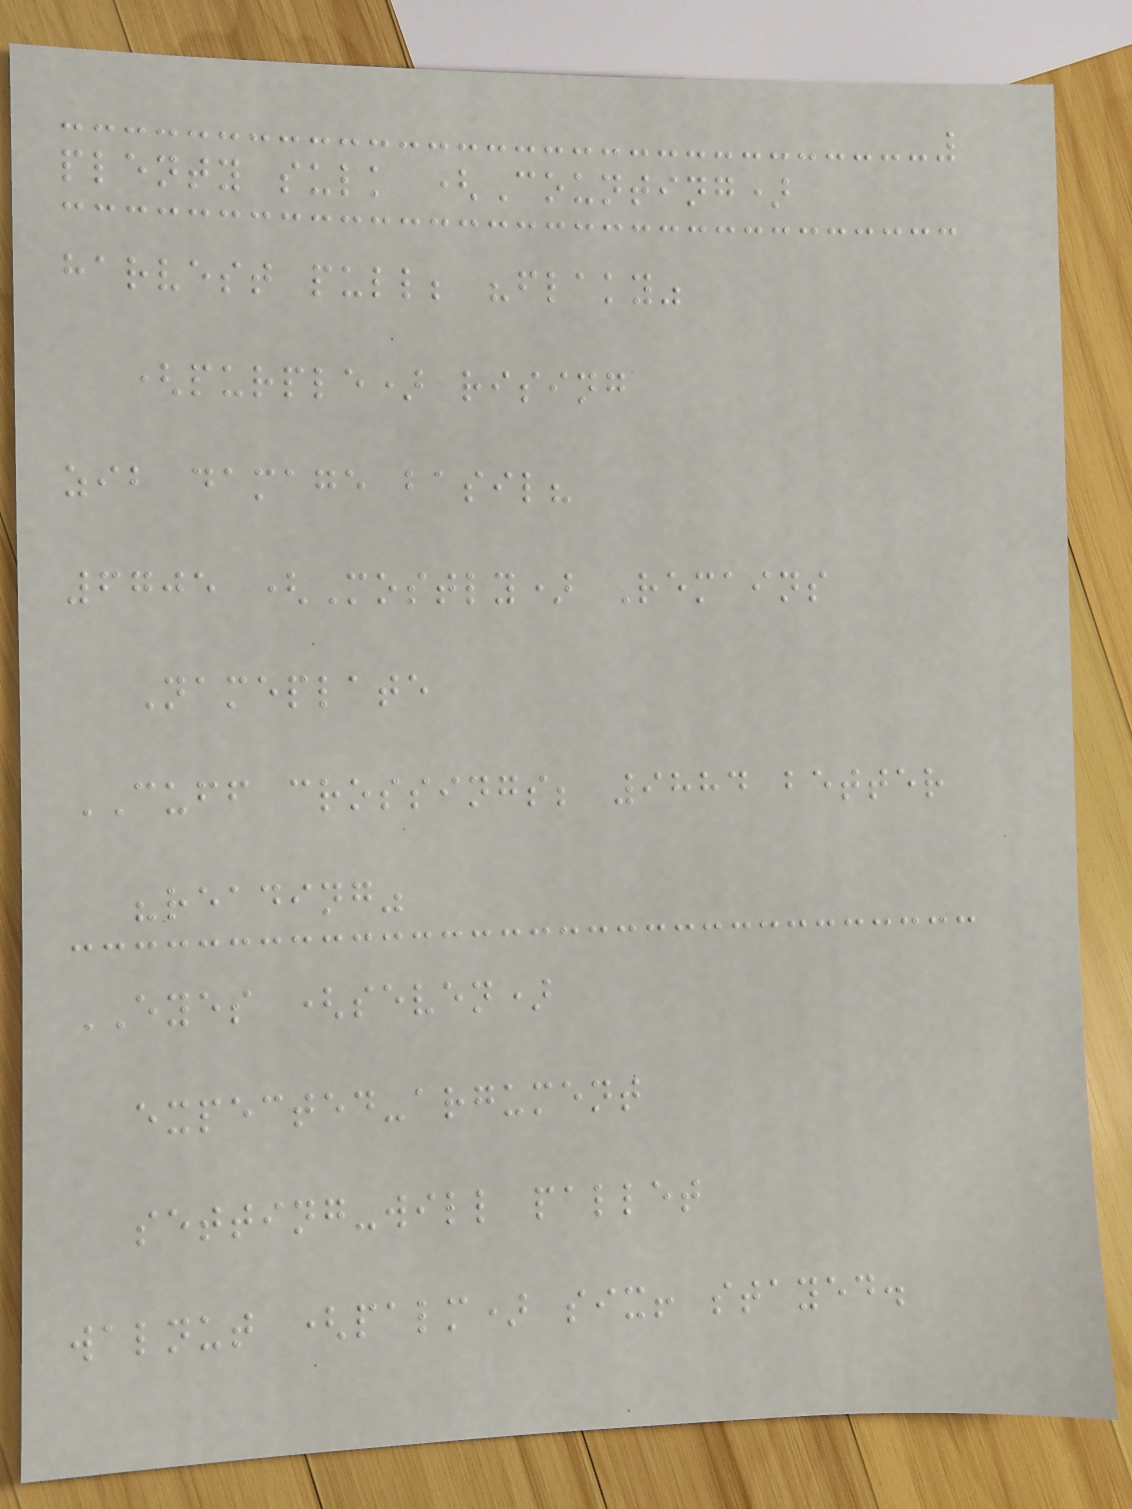plenty sulk (Counting)
harvest pull; "flaky"
(purple) rising
zib damage basil?
6705 (Mostly) Remains
Nameplate
CUFF crossings; 9884 better
"reading"
EYES (seven)
expected-argument
setting-will pallet
walnut (palm) six! stayed.
